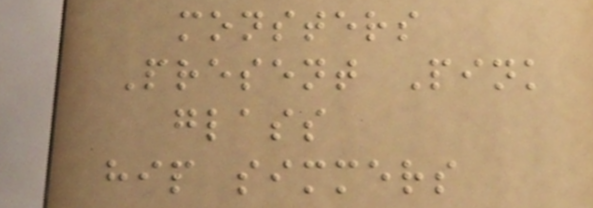monsters
Present Pink
glass
hip simmers
